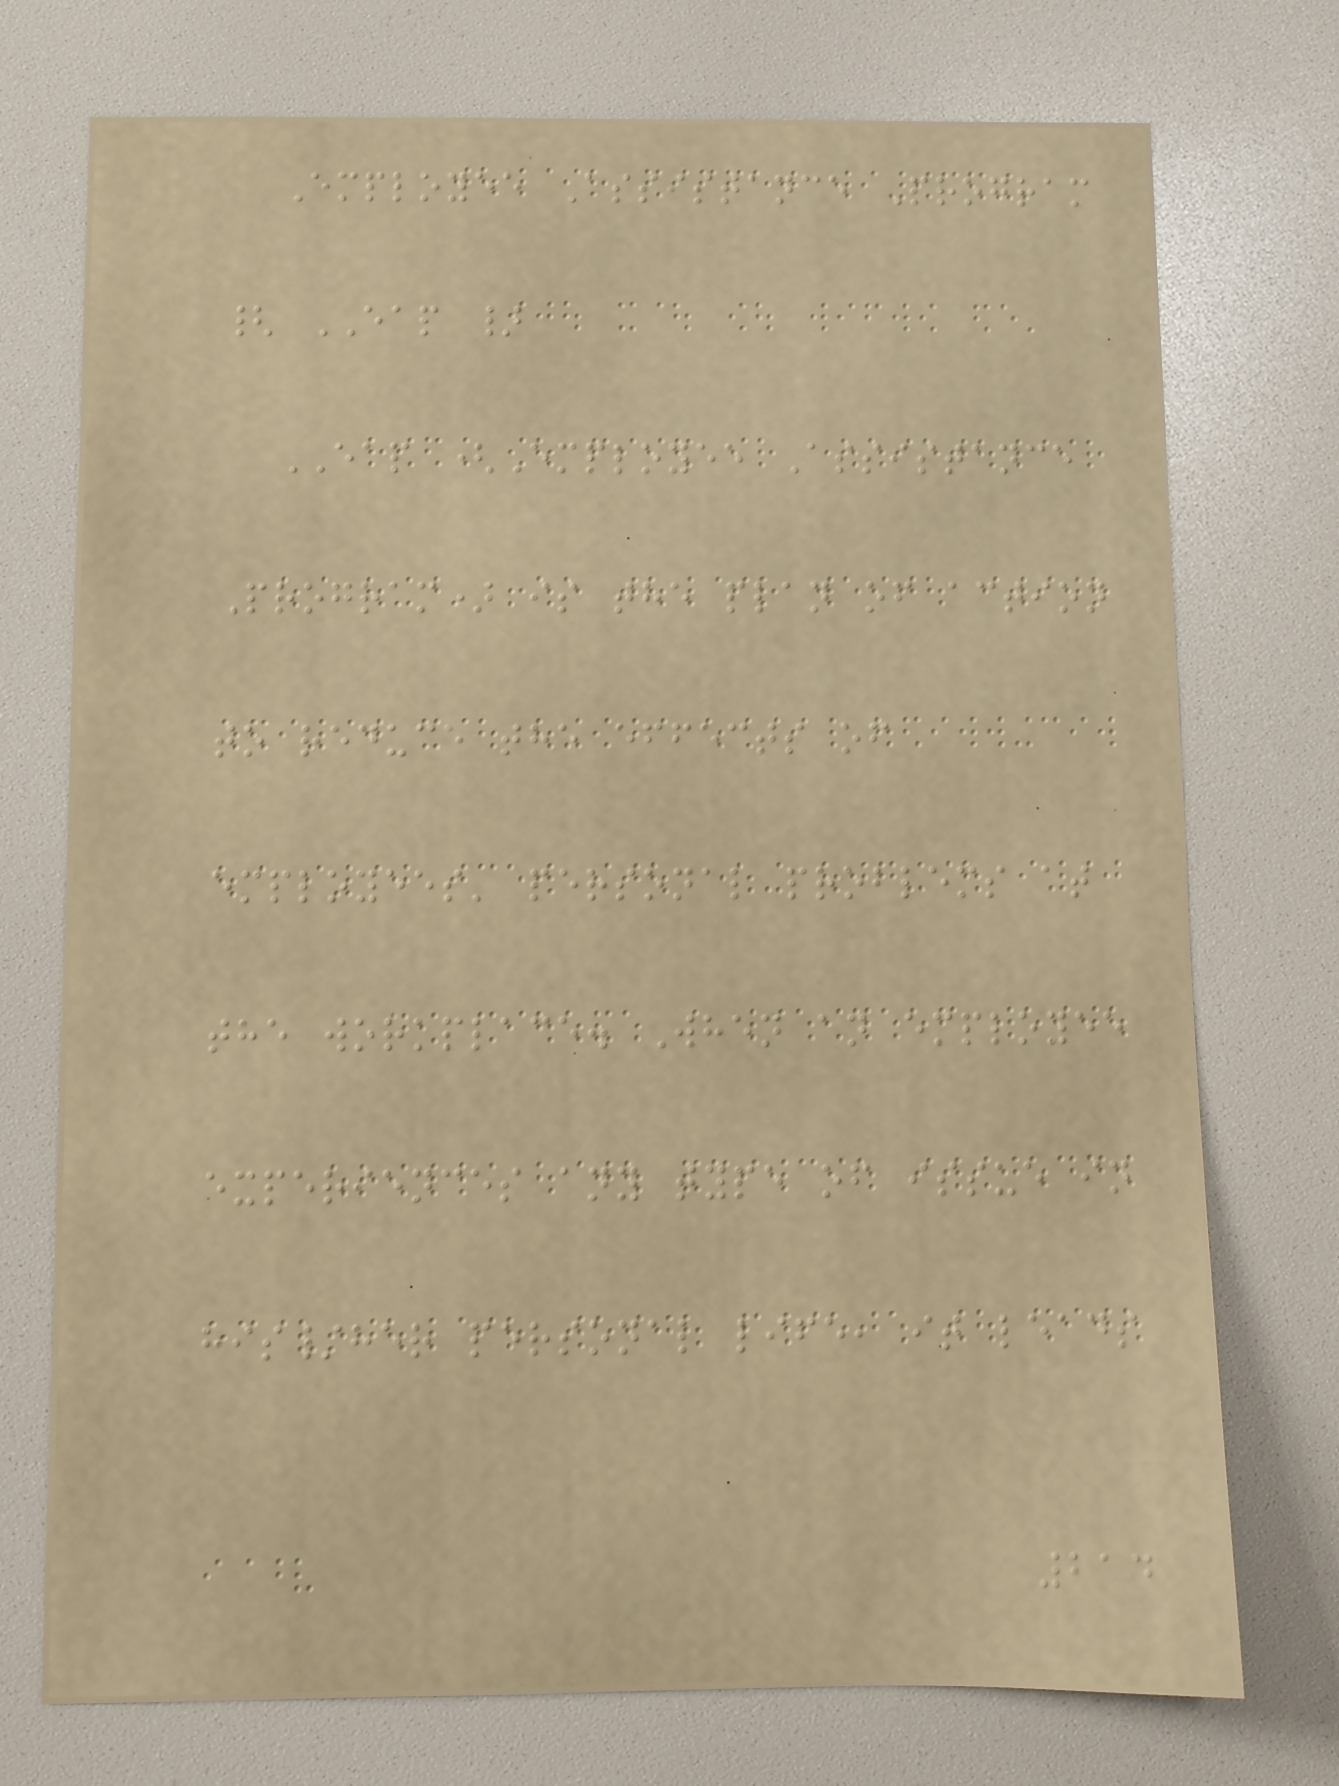Employee Assistance Program
{ EAP }
EAP (Employee Assistance
Program) is the plan of action
to reduce the effects of
employees' personal problems at
the workplace. When an employee
experiences any type of issue in
his/her personal life, it leads
214
